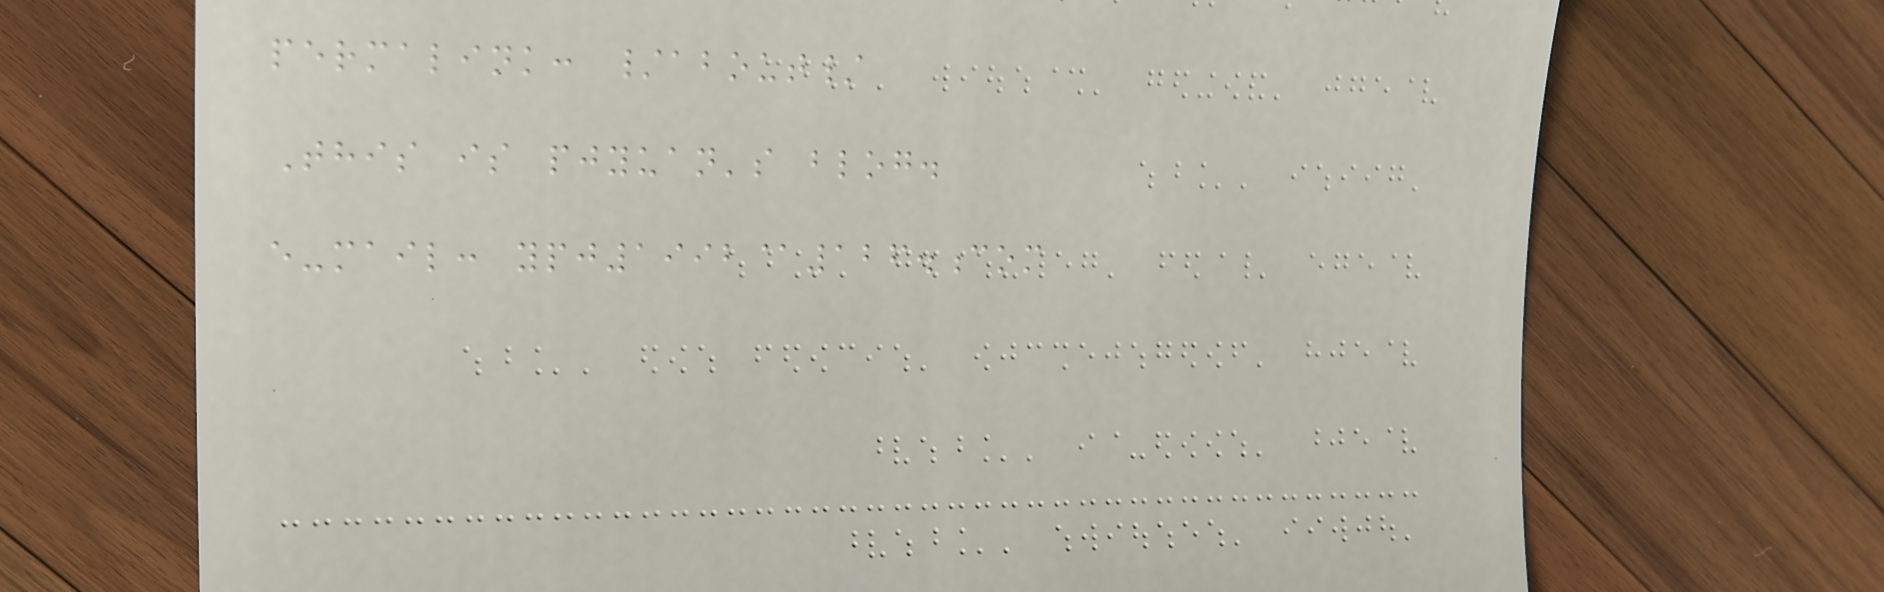permalink: /about/
This is pjyuan's blog.
e-mail: ypj1992@126.com
